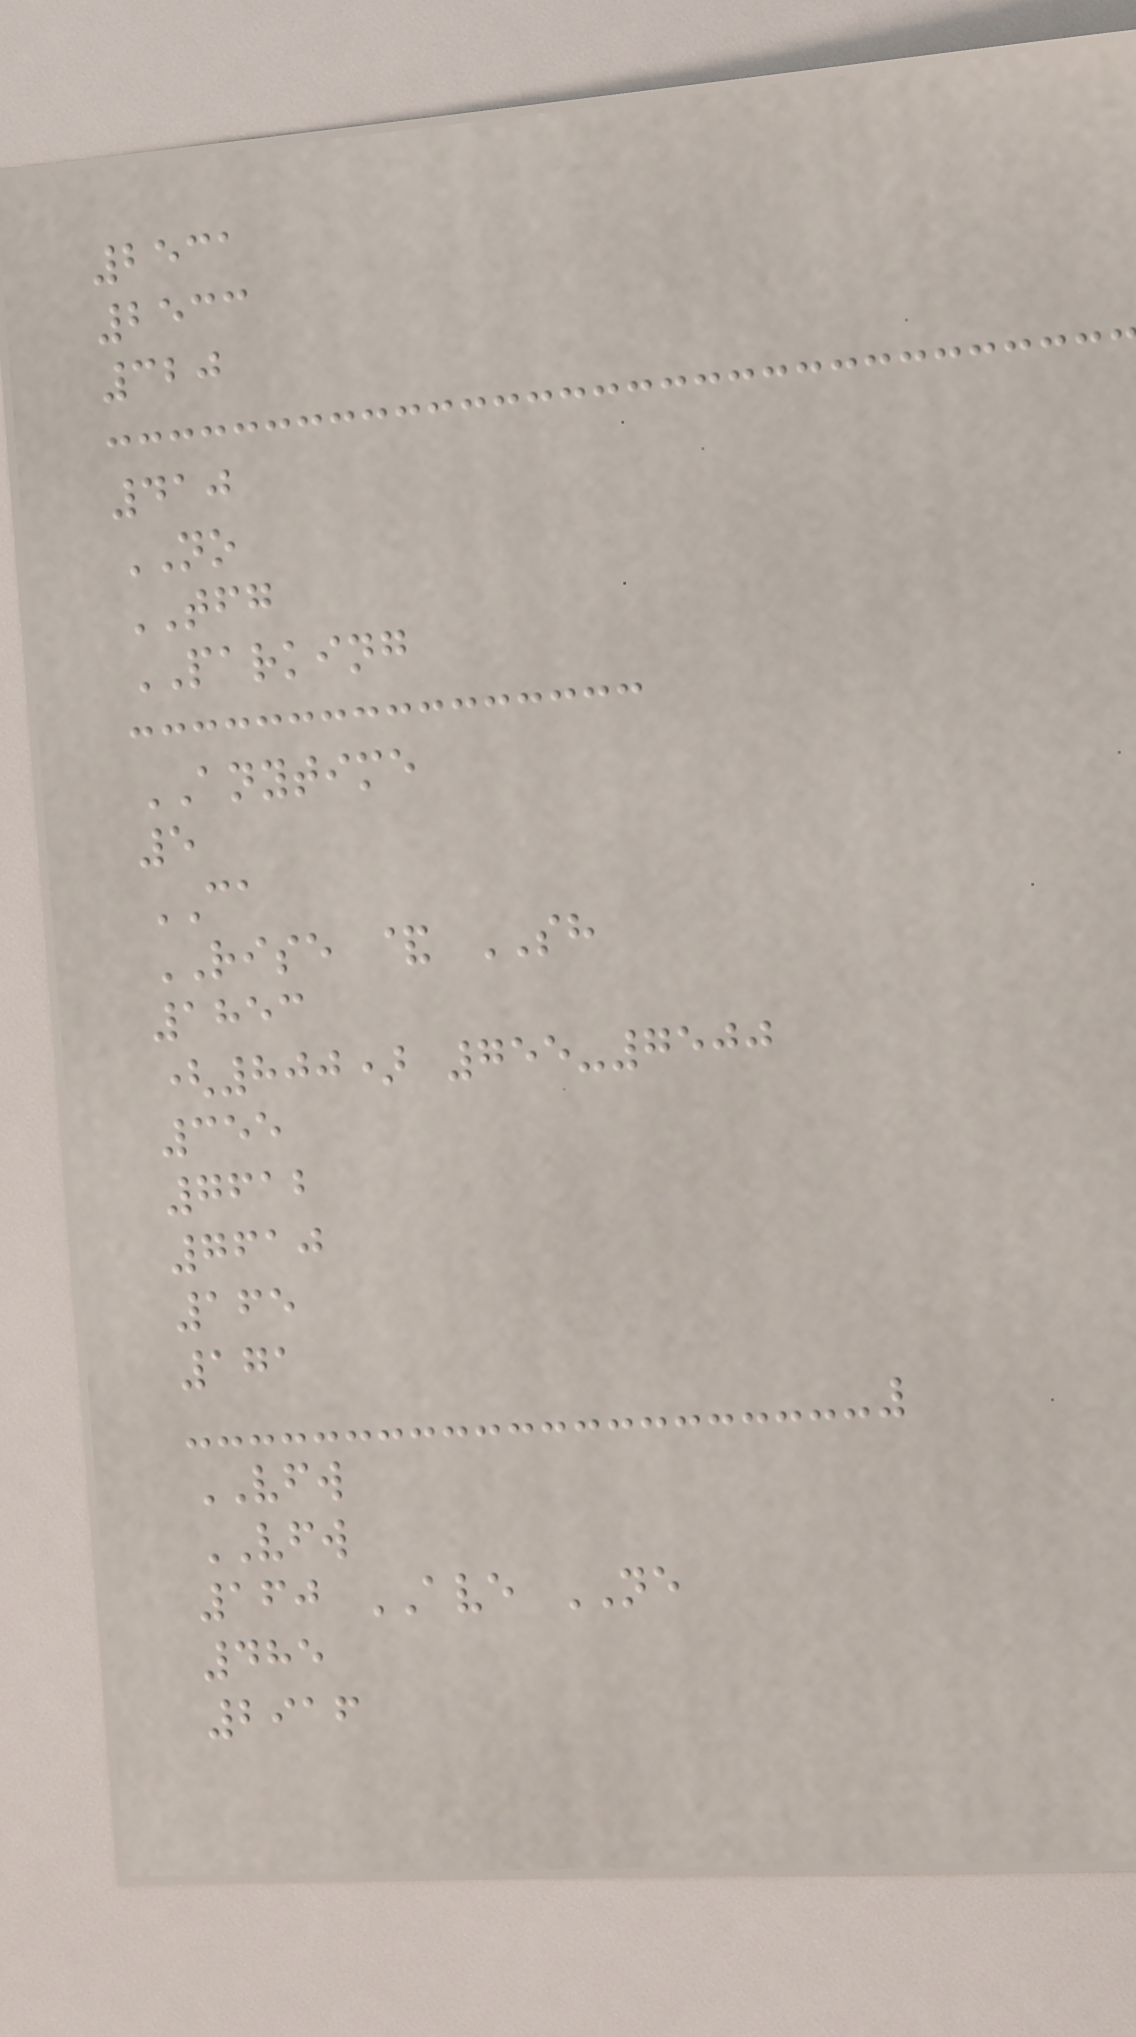2531
2533
320
410
NO
TFG
PARKING
ANYTIME
5
CA
RISE & SH
1853
(800) 755-7500
355
7612
7610
165
171
VFW
VFW
160 AVE NE
485
2916
